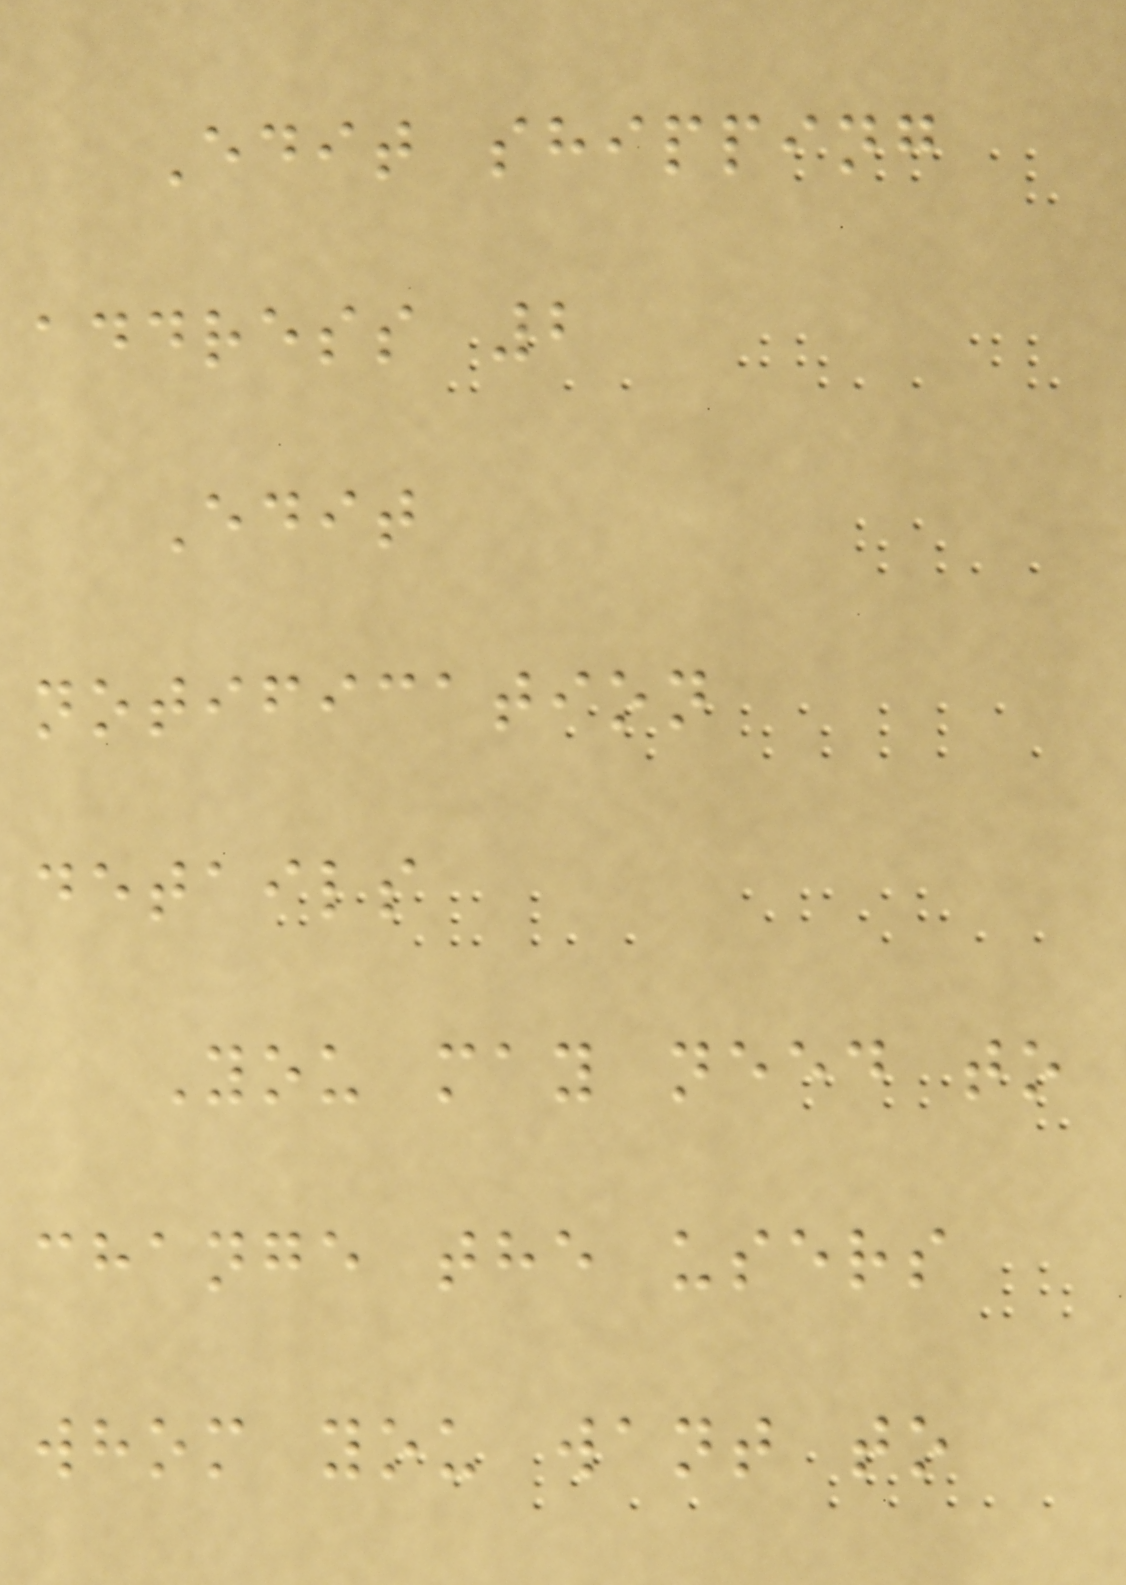Edit shipping
address 2
Edit
notification
details
You may need to
change the users
whom you want to
